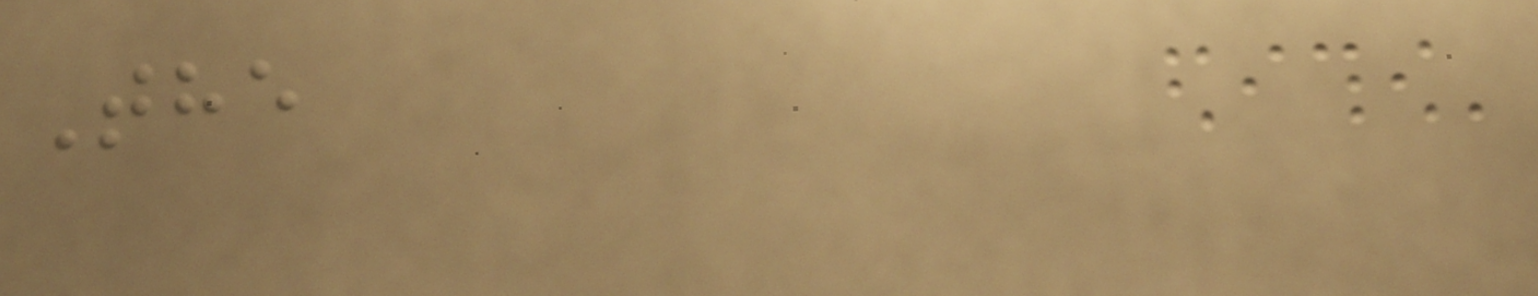The
